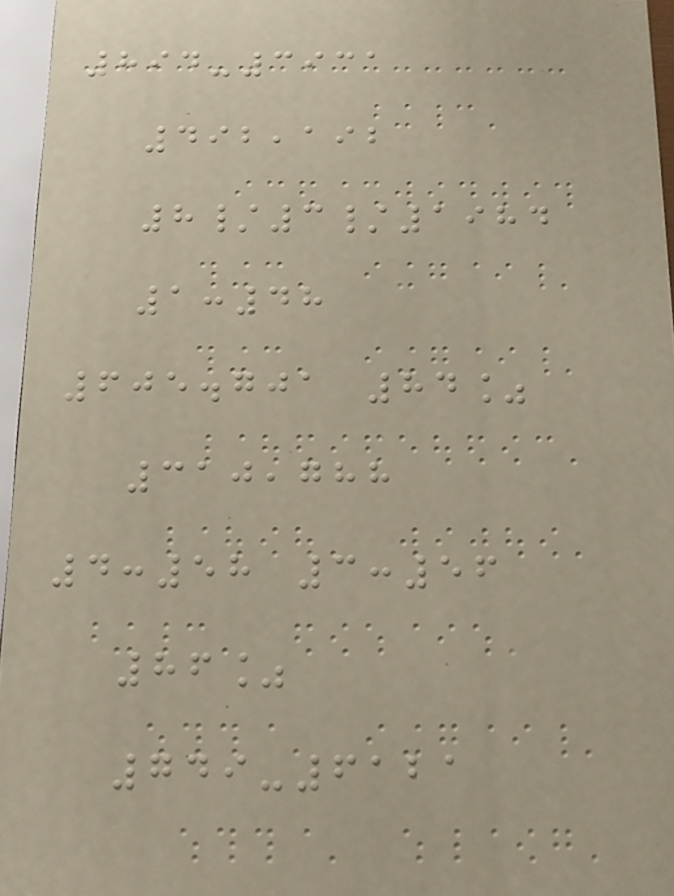894-3931
492,192
8/3/1984
1:48
605.701 84%
310,788
4:58 3:56
86%
749-6121
